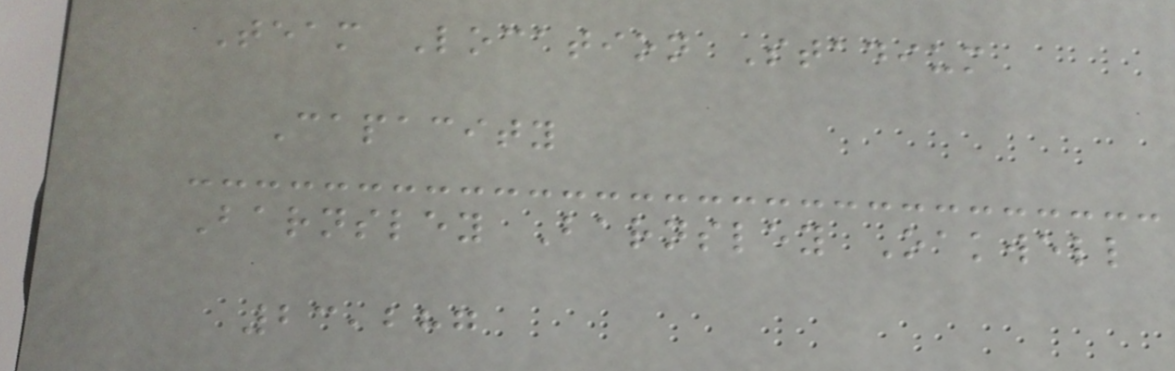Team Location Stadium
Capacity
Barnsley Barnsley Oakwell
23,287
